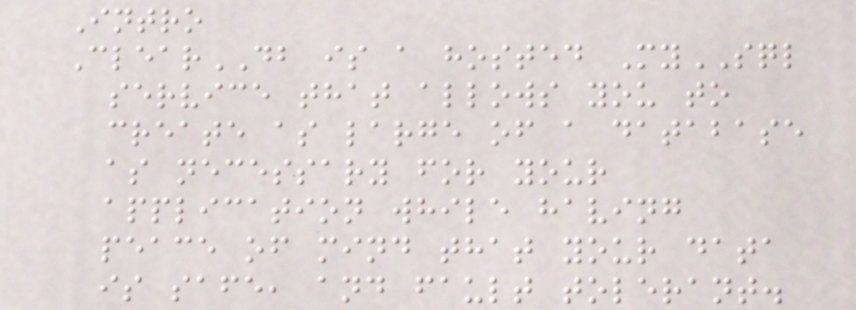Intro
ClearDB is a hosted MySQL
service that allows you to
create as large of a database
as necessary for your
application while having
peace of mind that your data
is safe, and fault tolerant.
